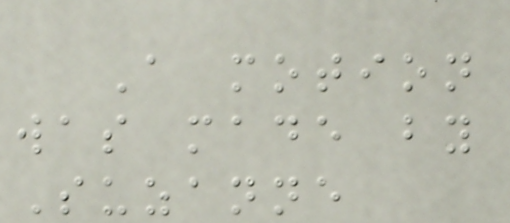A motion
was made by
Suzanne
